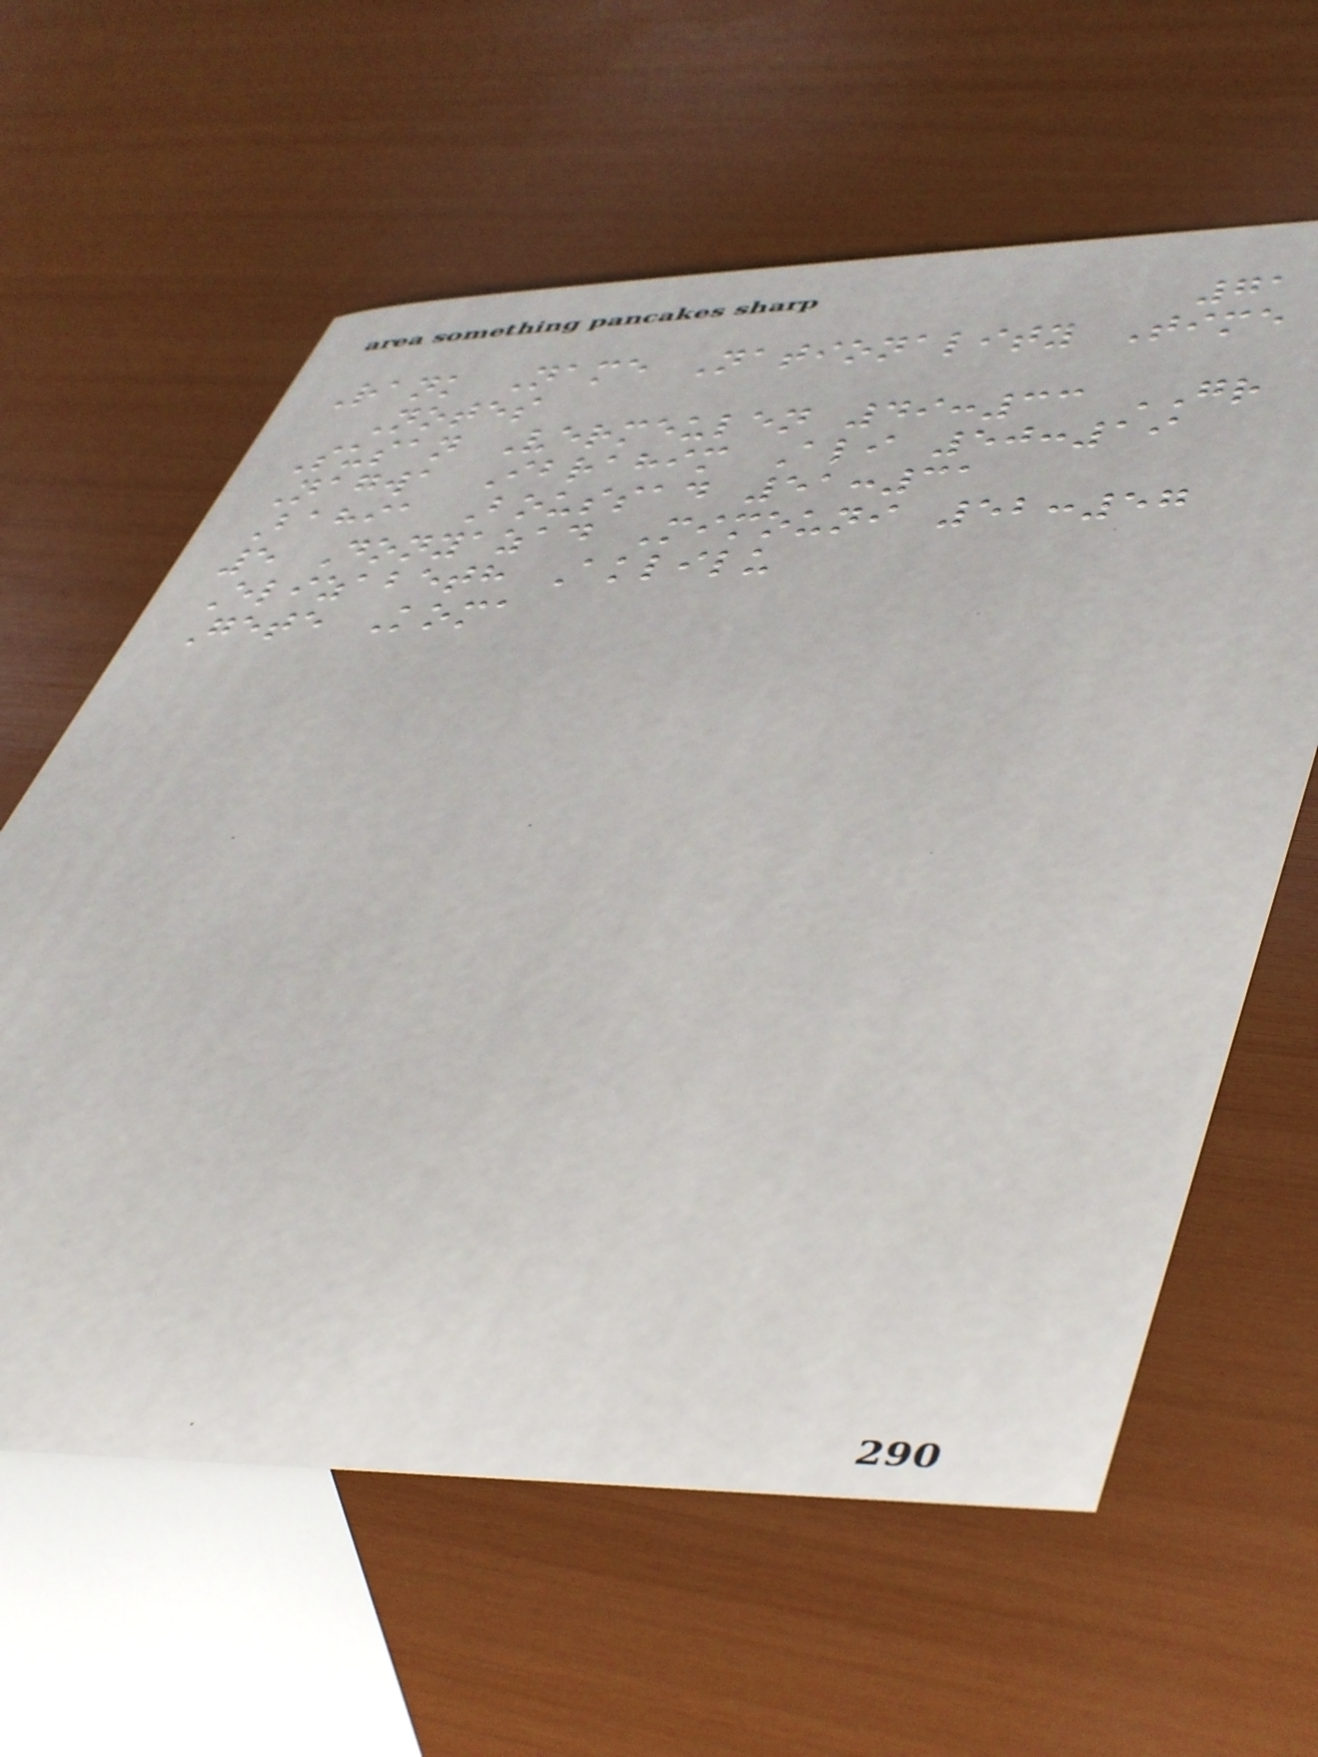71
Rank Name Nationality Time
Notes
Susan Vermeulen 49:33 GR
Nagwa Ibrahim Ali 50:19
Bahia Boussad 51:31
5 Donyazad Mimouni 52:57
Elizabeth Aklilu
Gete Koma
